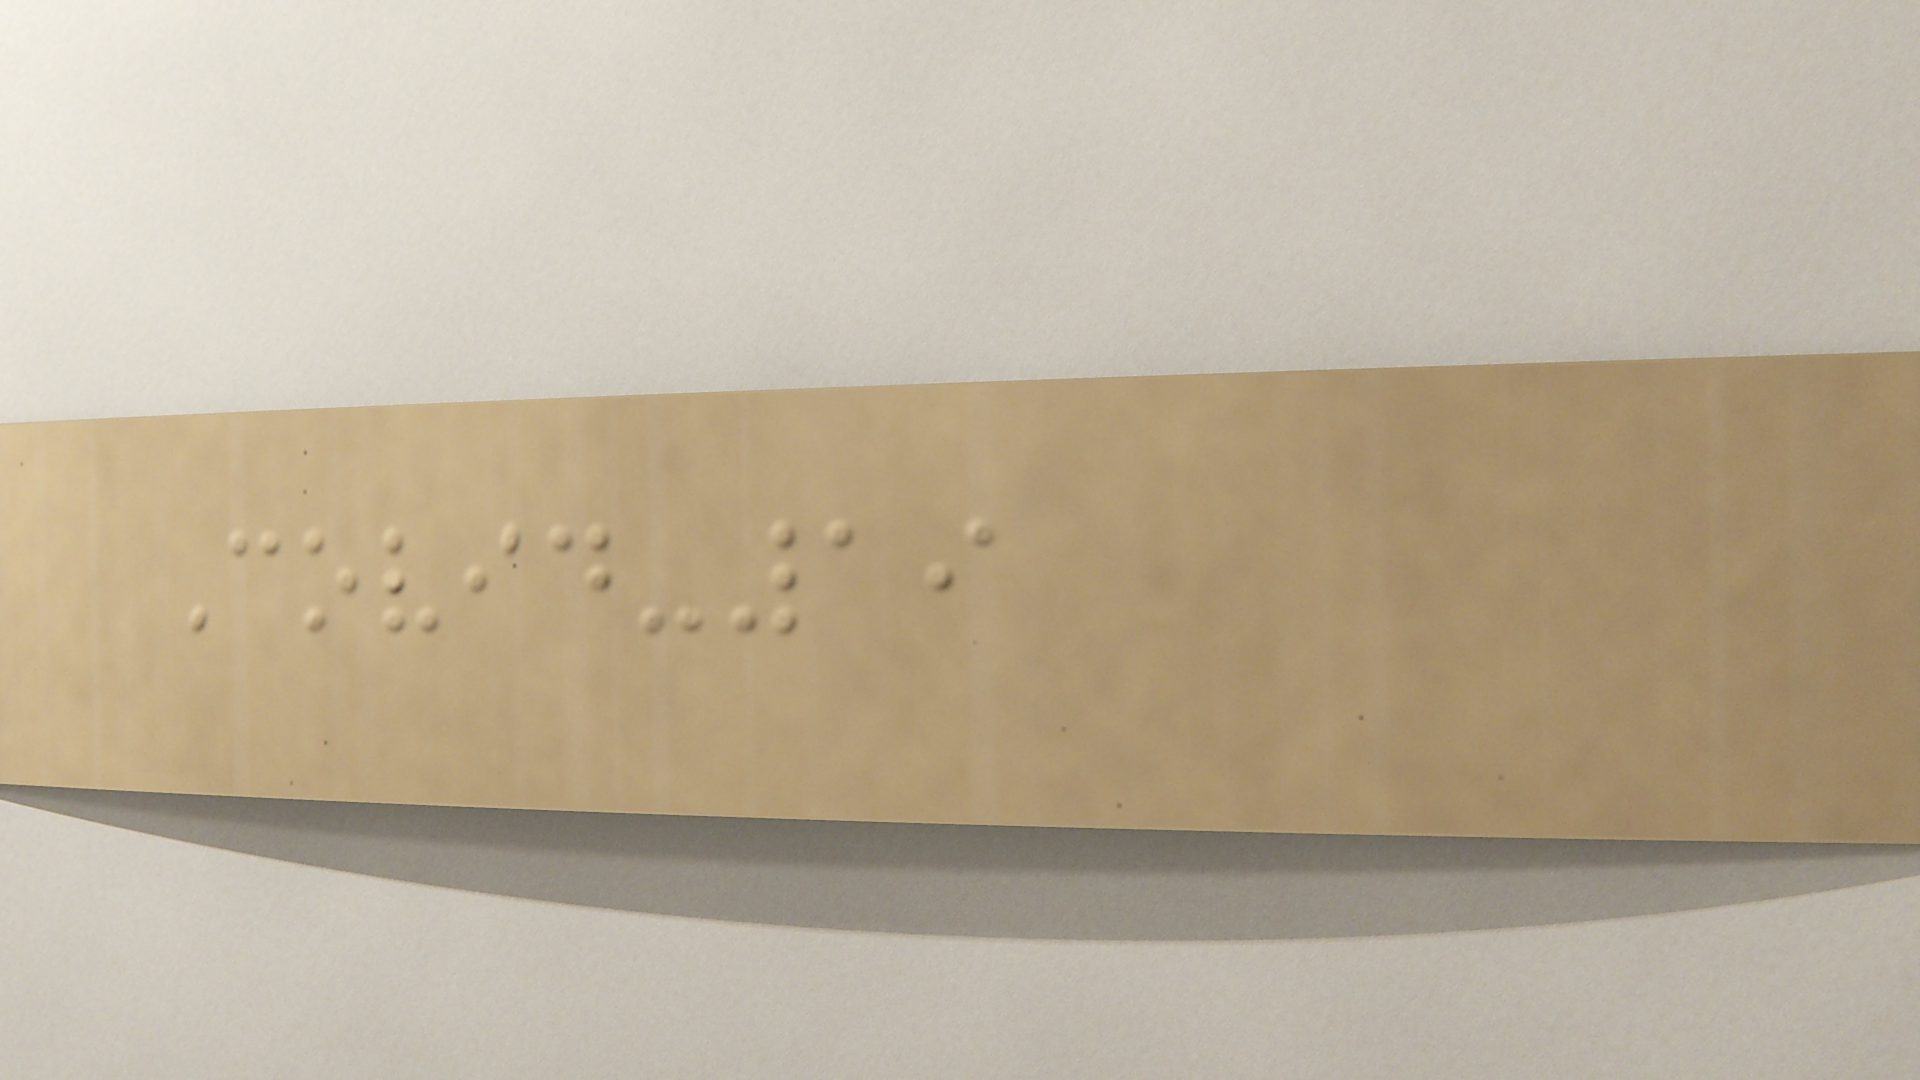Covid-19
